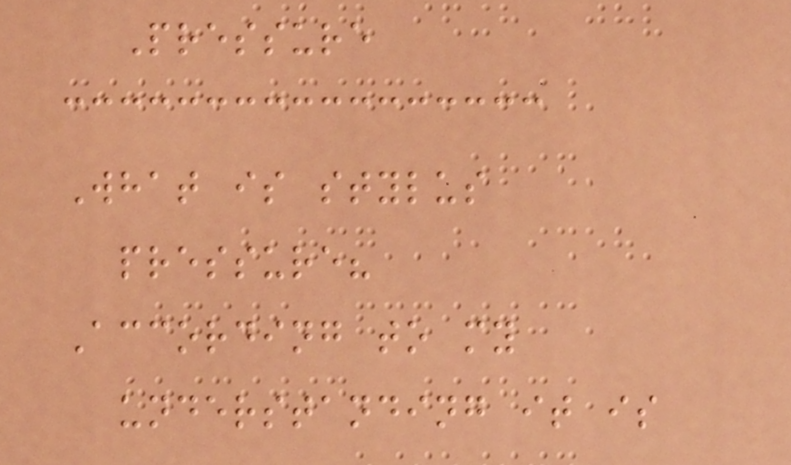Pressure
What is stylus
pressure?
According to my
understanding it is
